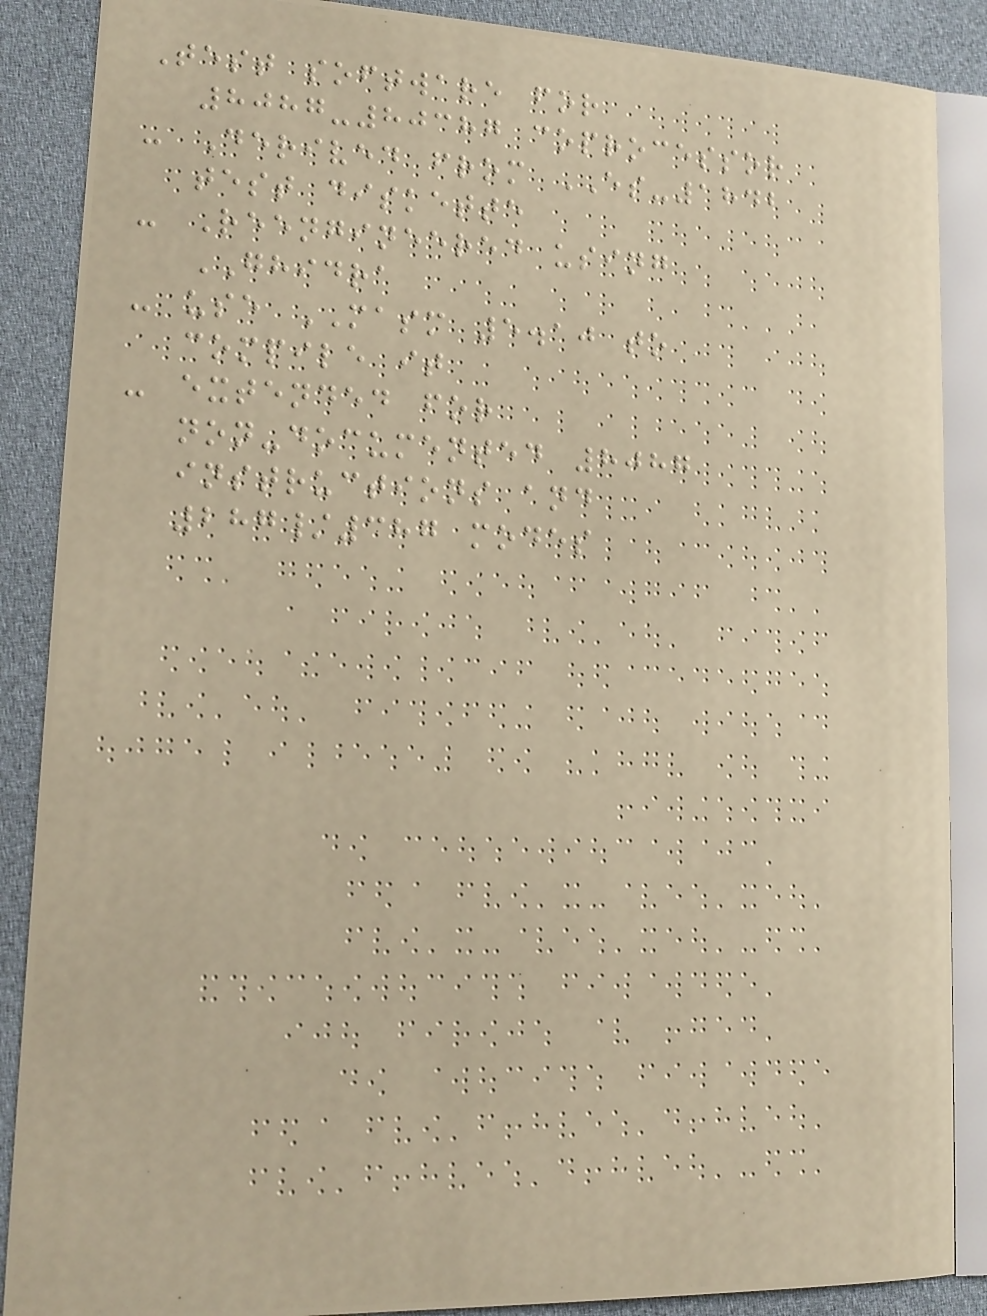Test software for
8087-80387 coprocessor
- Derived from ES-1842
test diskette
- Reengineered using
GHIDRA
- use MASM 5.10 to
compile it
- extended for
non-documented 8087
instructions and
287/387 modes
